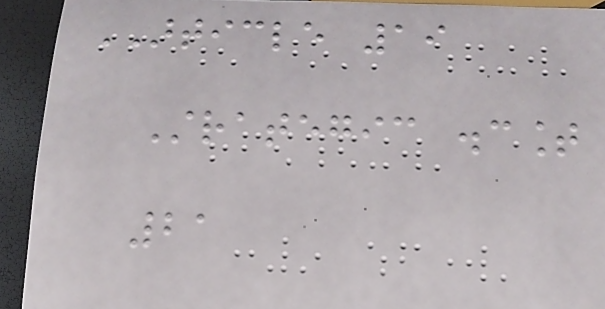ARTICLE 19
Strategic discount
21
